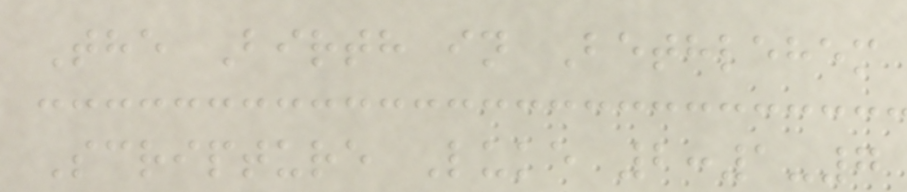The Birth in Bethlehem
Scripture Luke 2:1-7
